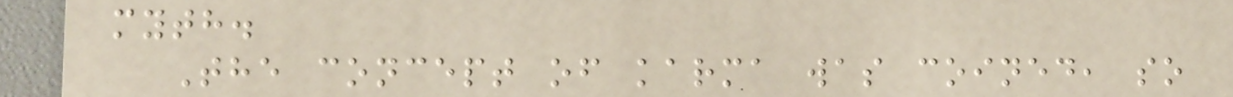myth.
The concept of karma was coined, so
